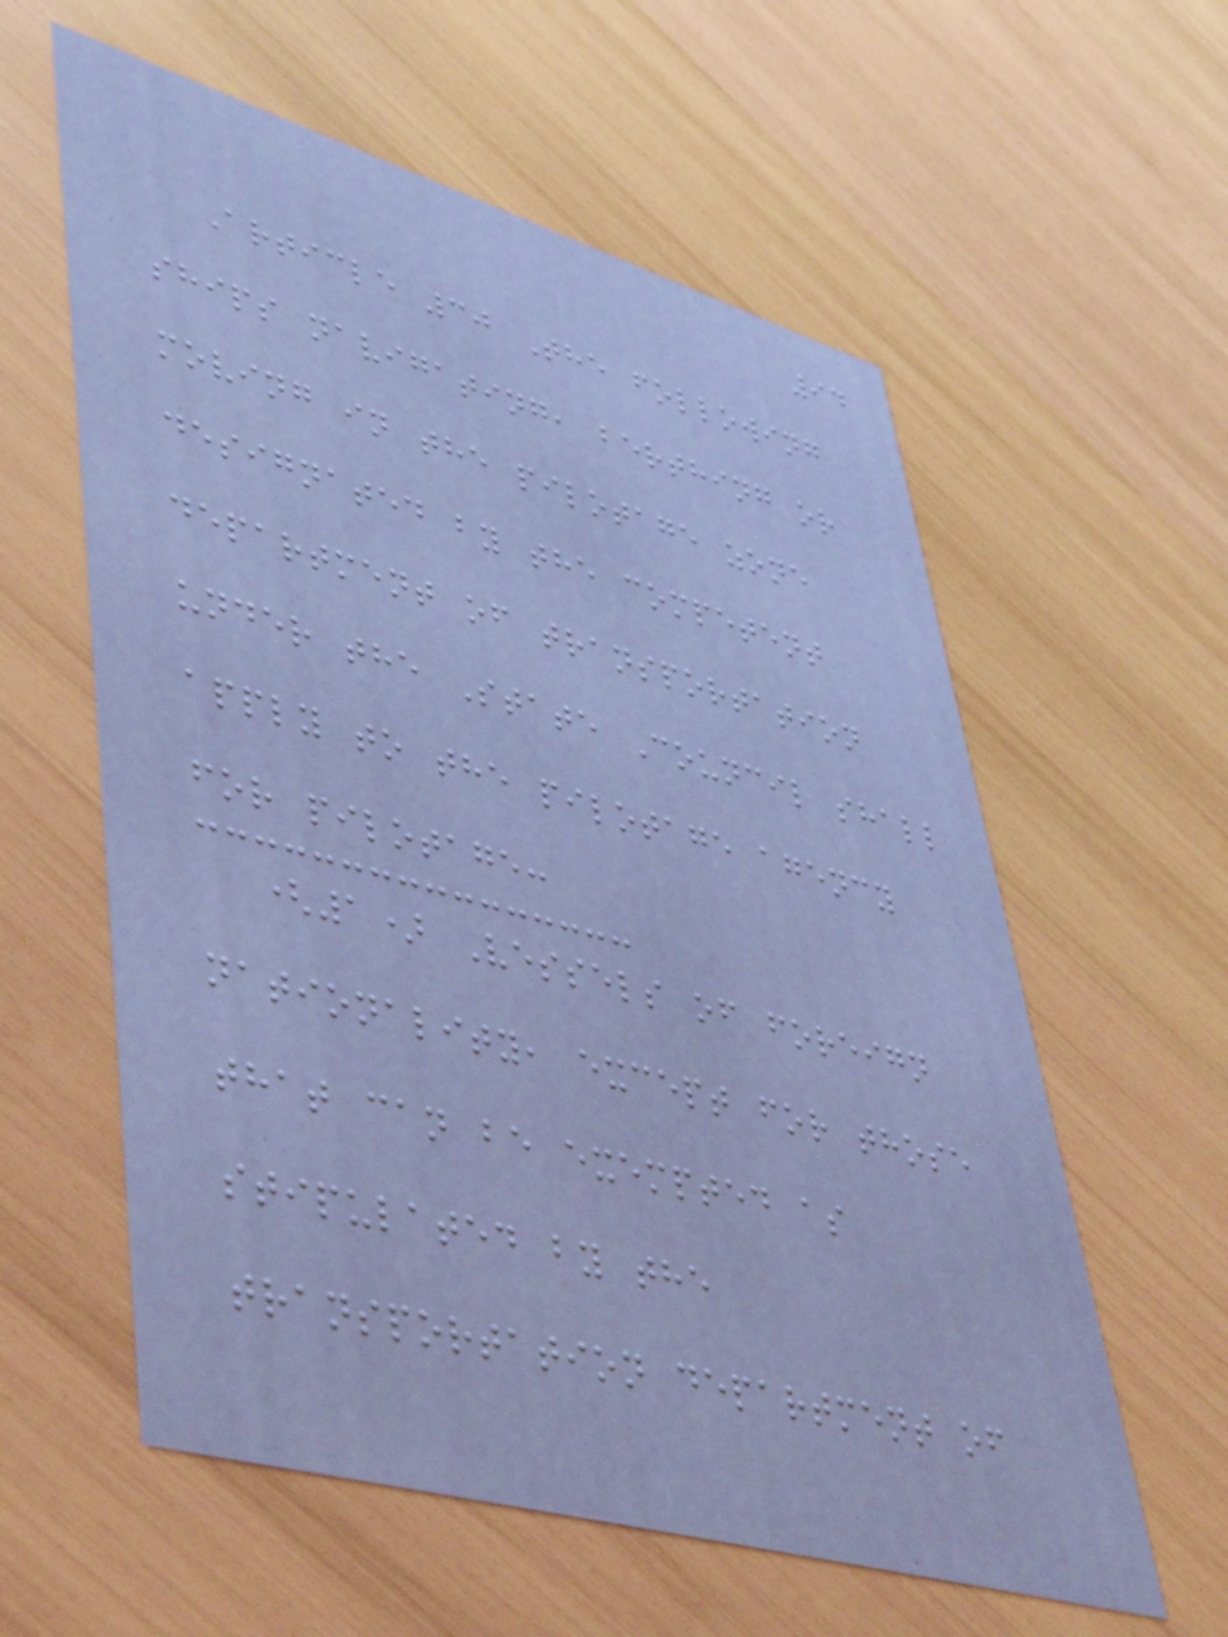94
Article 30 The following
ships navigating, berthing or
moving in the pilotage zone
designated by the competent
department of transportation
under the State Council shall
apply to the pilotage agency
for pilotage:
(1) Vessels of foreign
nationality, except for those
that can be exempted as
stipulated by the
transportation department of
